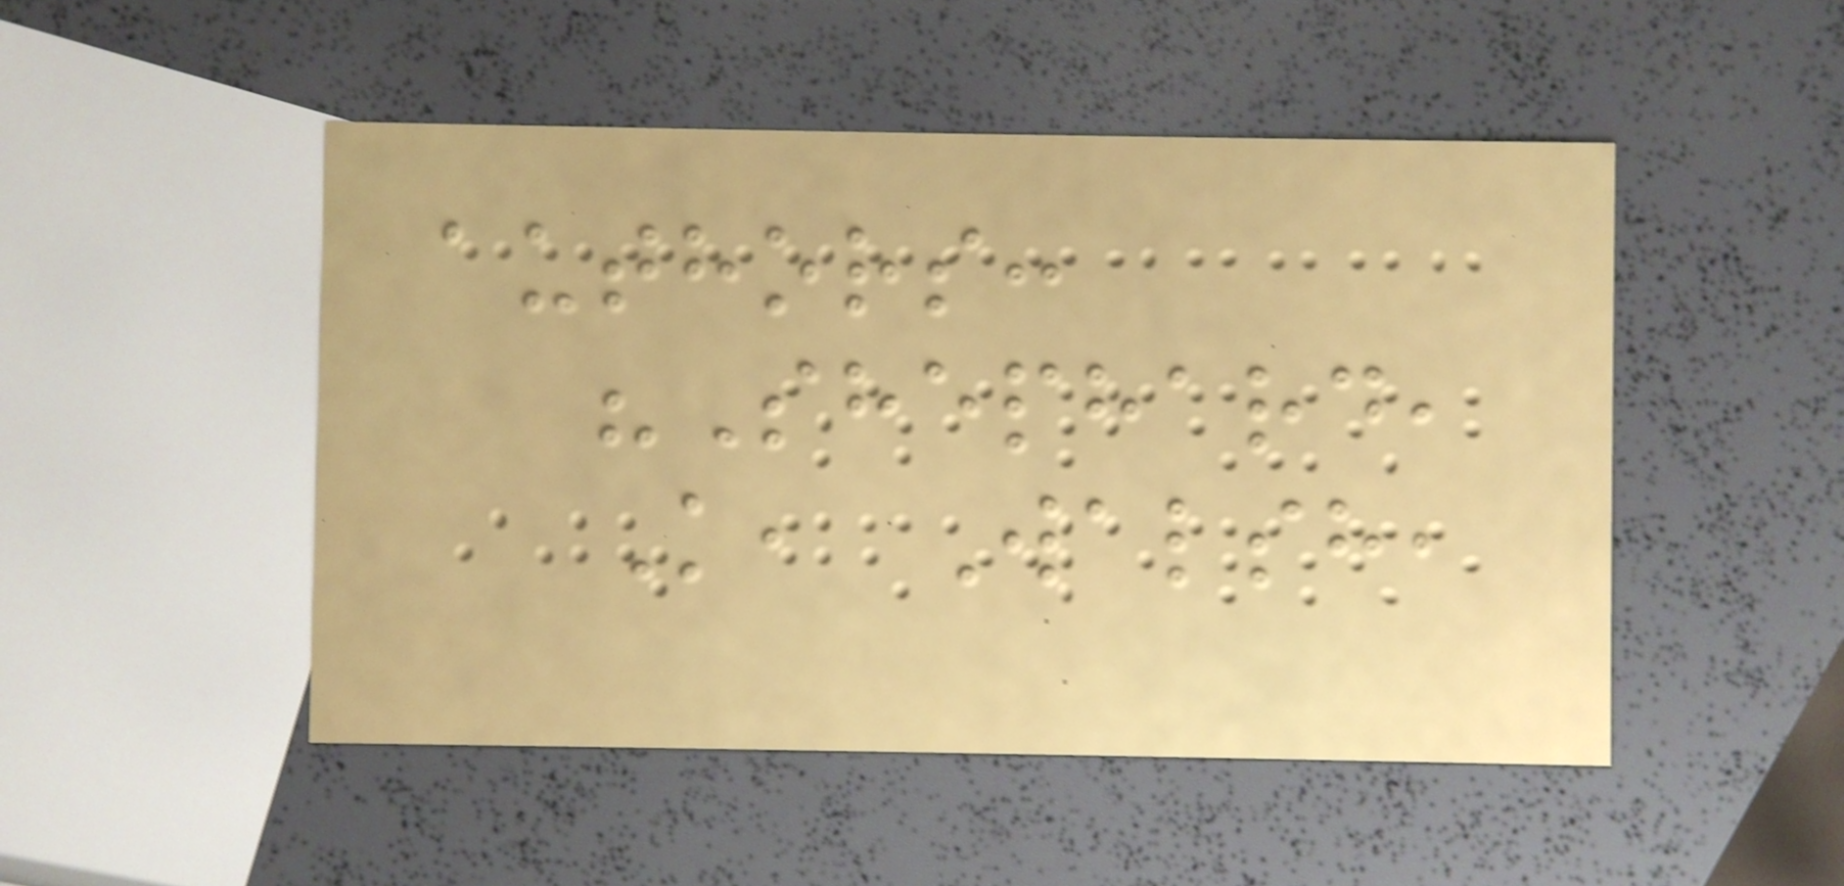authors:
"Shephard,
K, Walsh,
